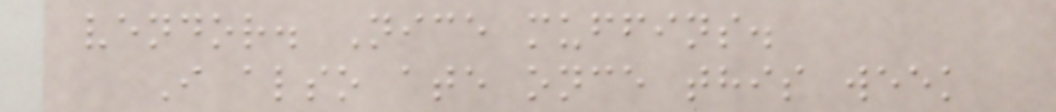vendor. Nice muffins.
I also ate once this week
